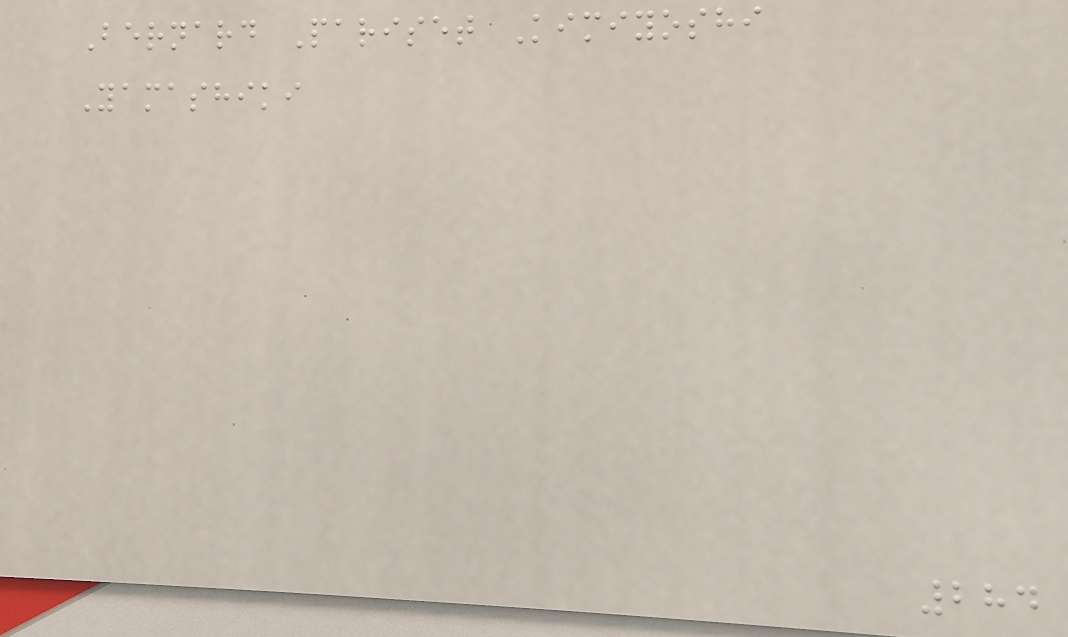Bernard Pariset Kimiyoshi
Yamashiki
284
